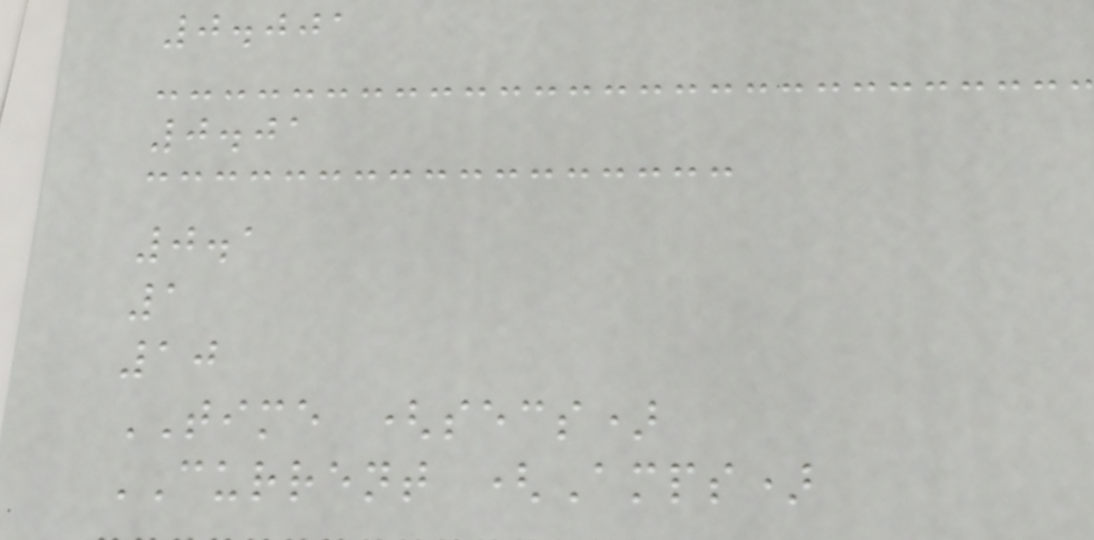0.001
0.01
0.1
1
10
TIME (secs)
CURRENT (Amps)
